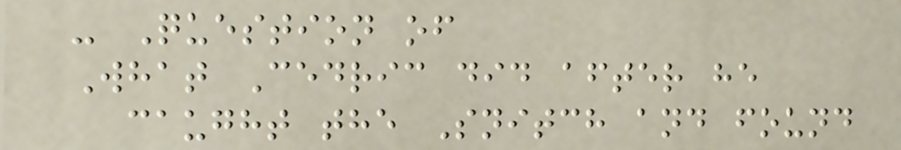- Question of
What Cedric did after he
caught the Snitch and found
